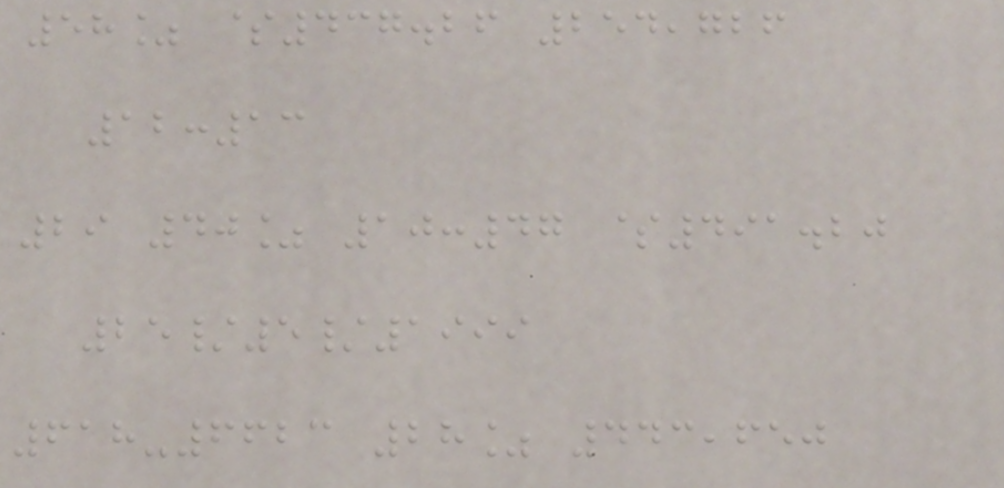58% $437.26 254,726
12:13
29 40% 10:47 $491.20
25/5/1999
618-6623 28% 443,650
